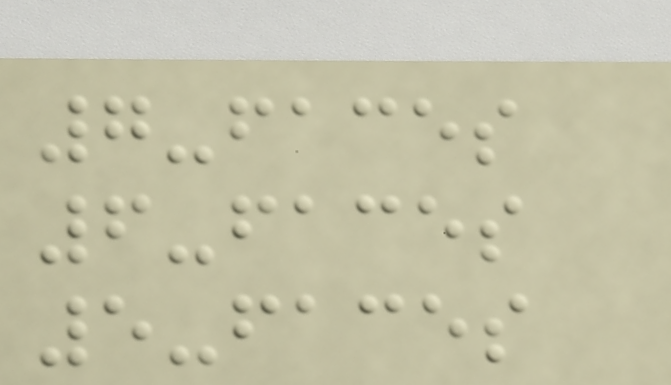7-faces
6-faces
5-faces
